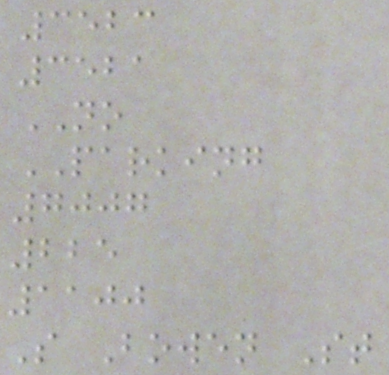3523
3521
NO
PARKING
7007
225
1100
S Bowen St
